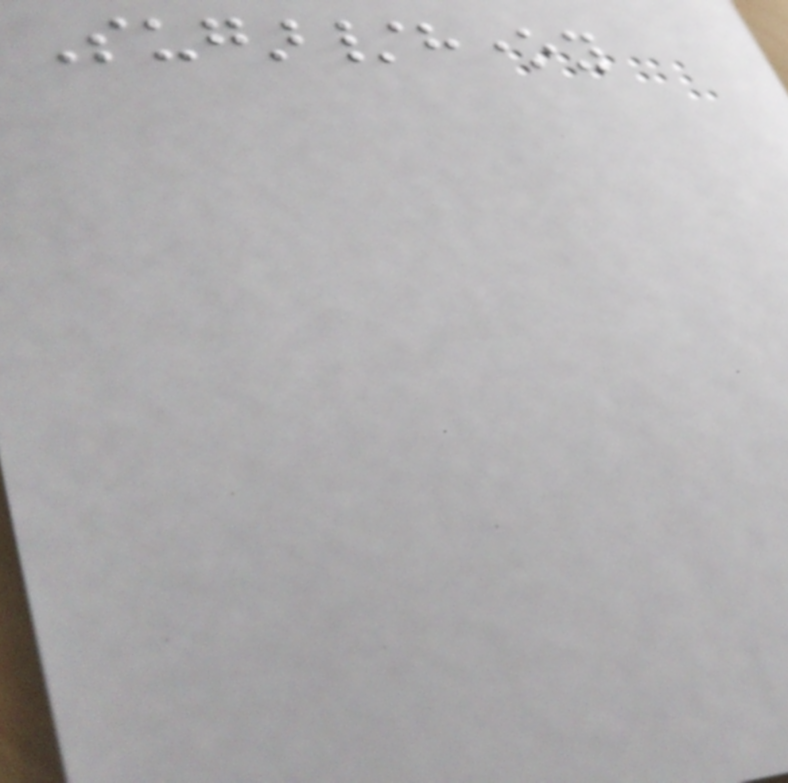Sugar/honey
